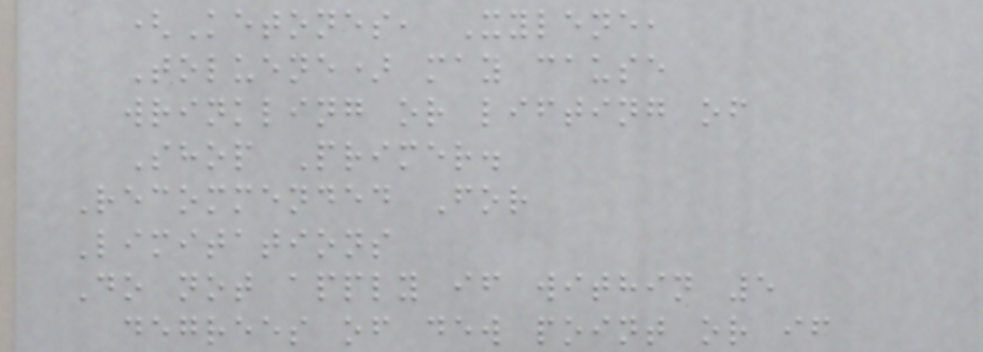(Ketones, Xylene,
Toluene) may cause
wrinkling or lifting of
Shop Primer.
Recommended For
Limitations
Do not apply if within 5
degrees of dew point or if
